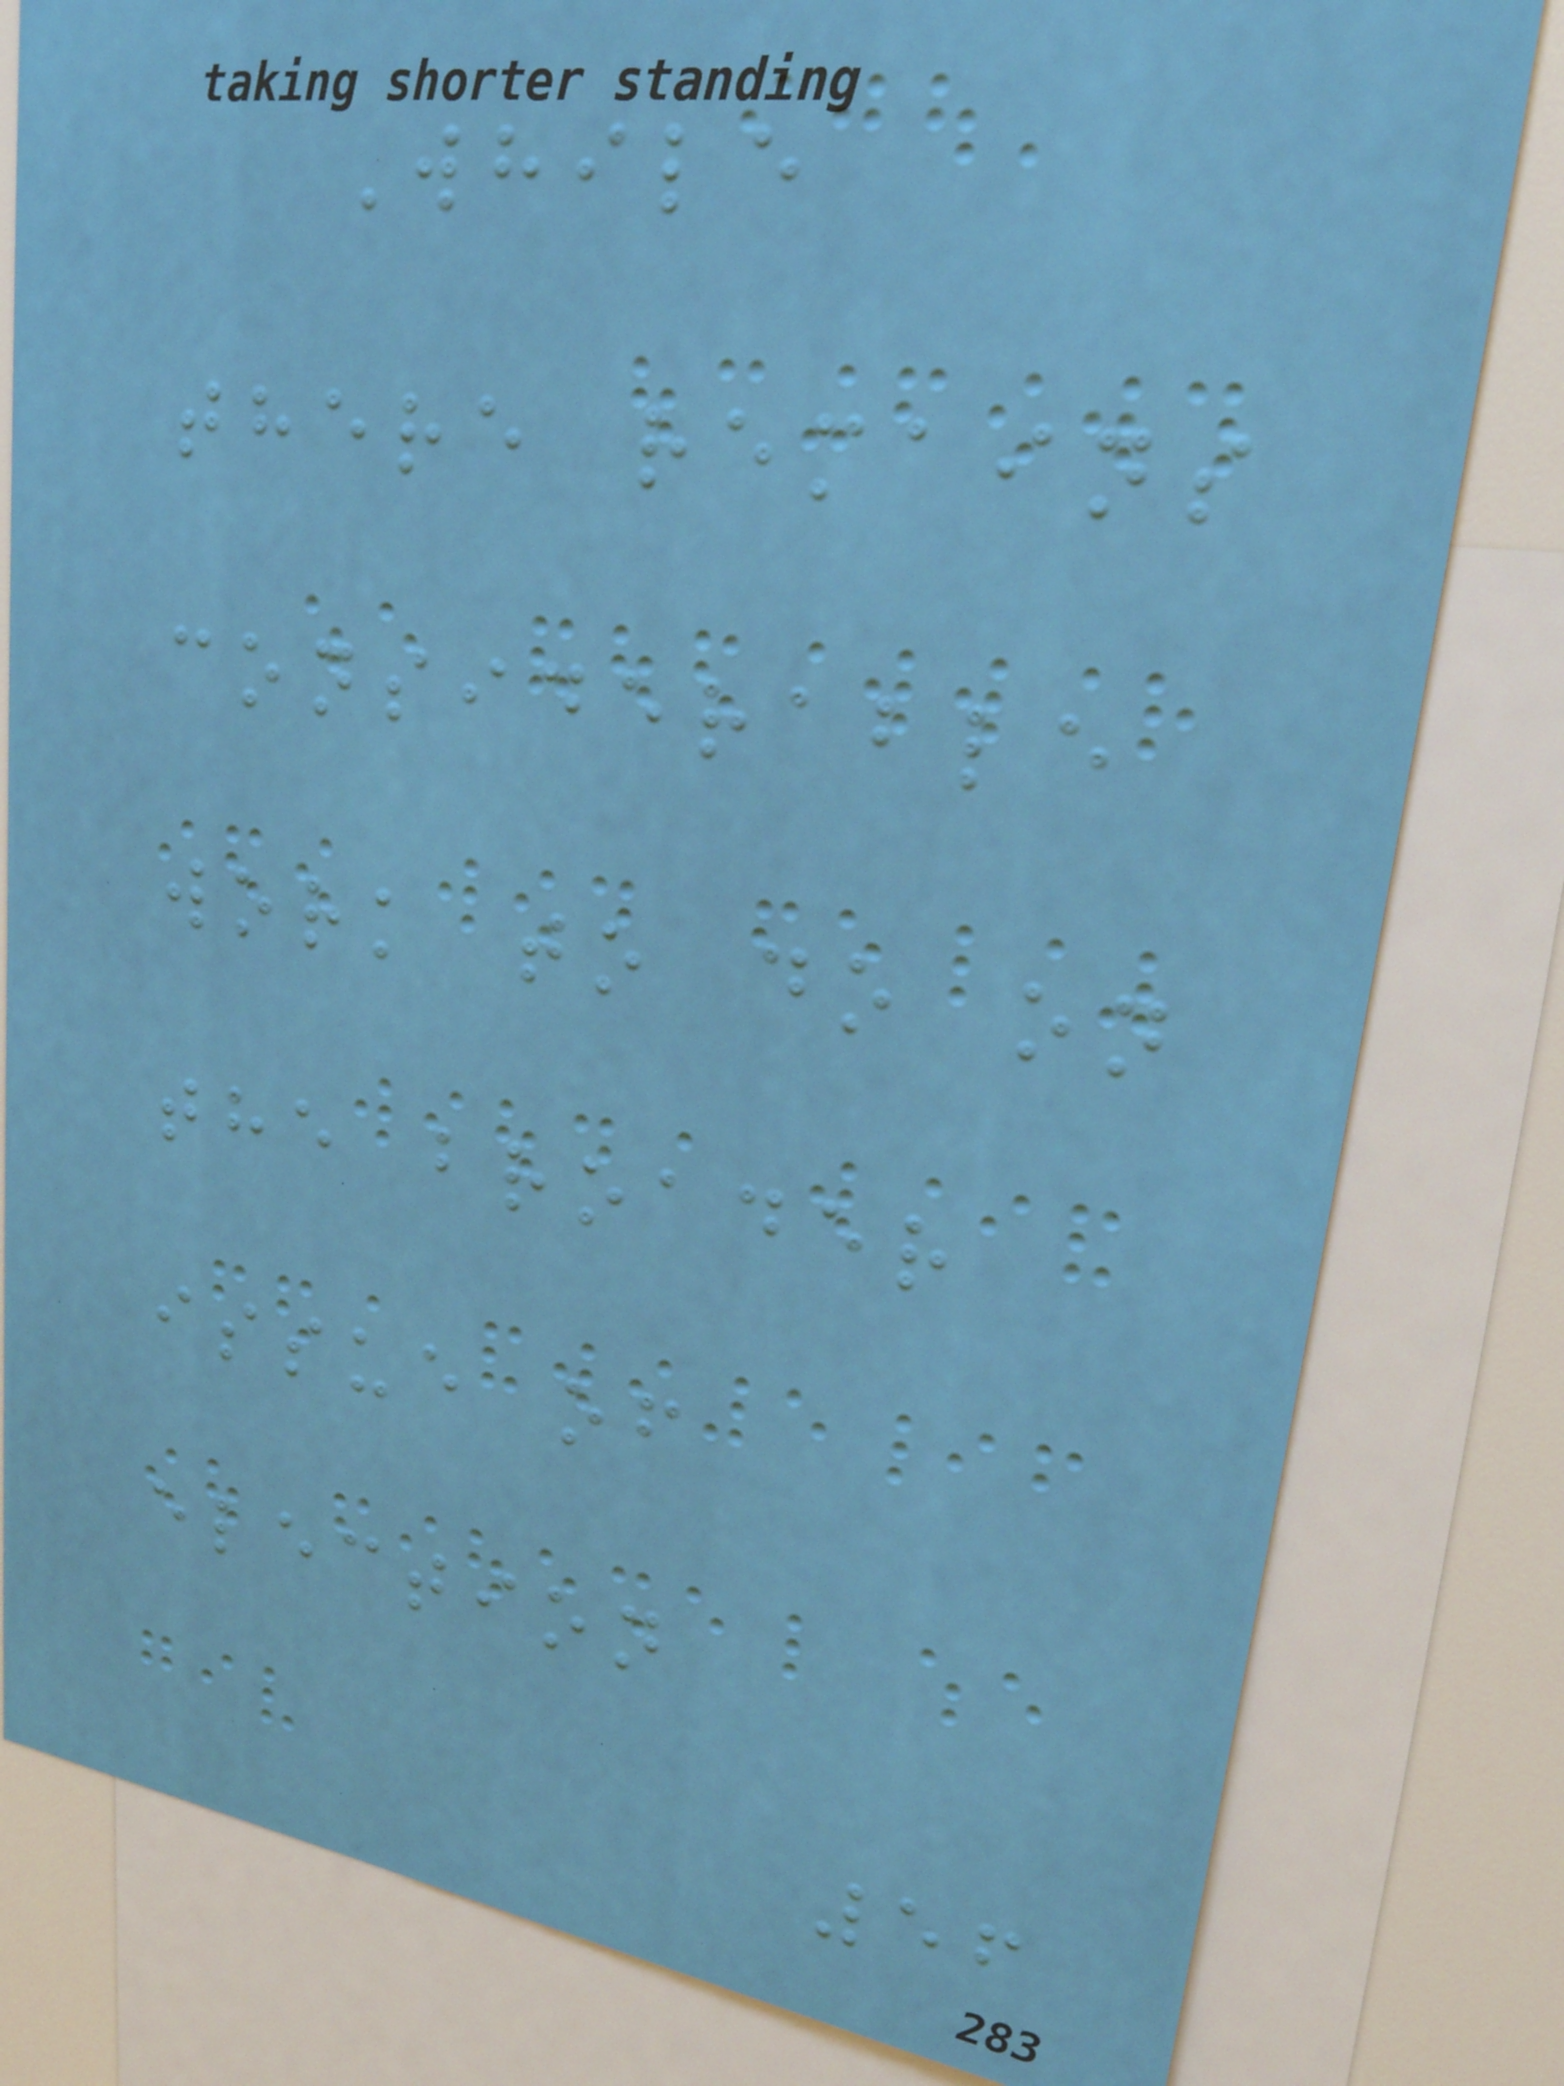While
there remains
considerable
work to do on
the broader
issue of
election
56
